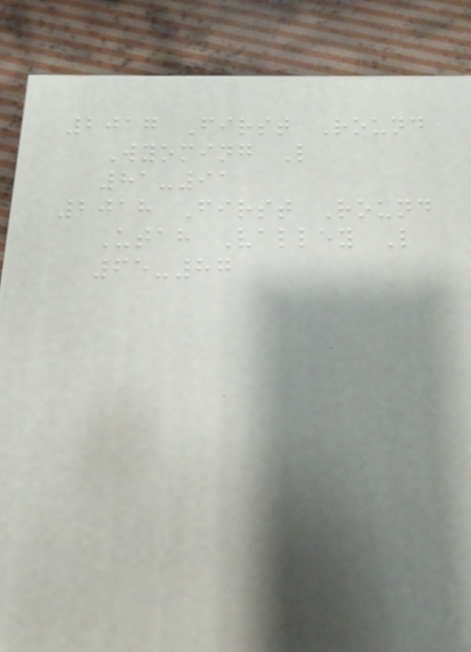2017 First Round
Wyoming L
81-91
2018 First Round
Utah Valley L
65-87
